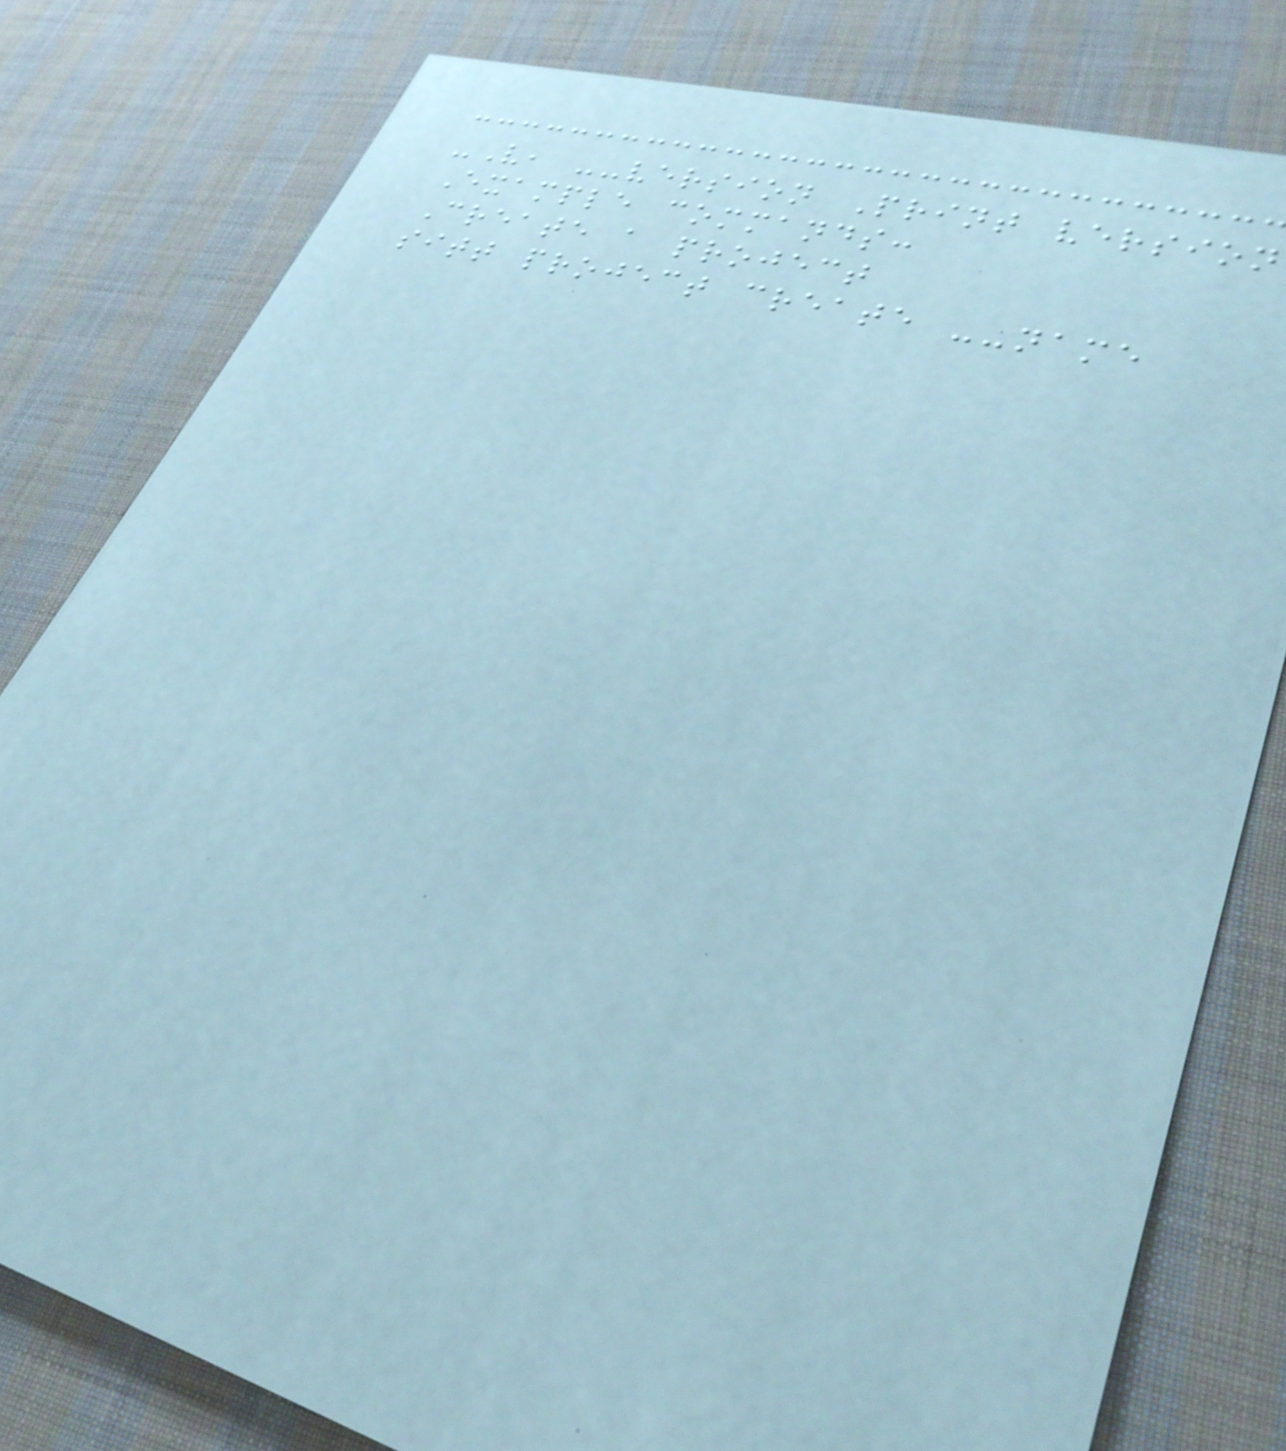-V, --version Print version
Example commands:
Create a project
sitt project create --name
